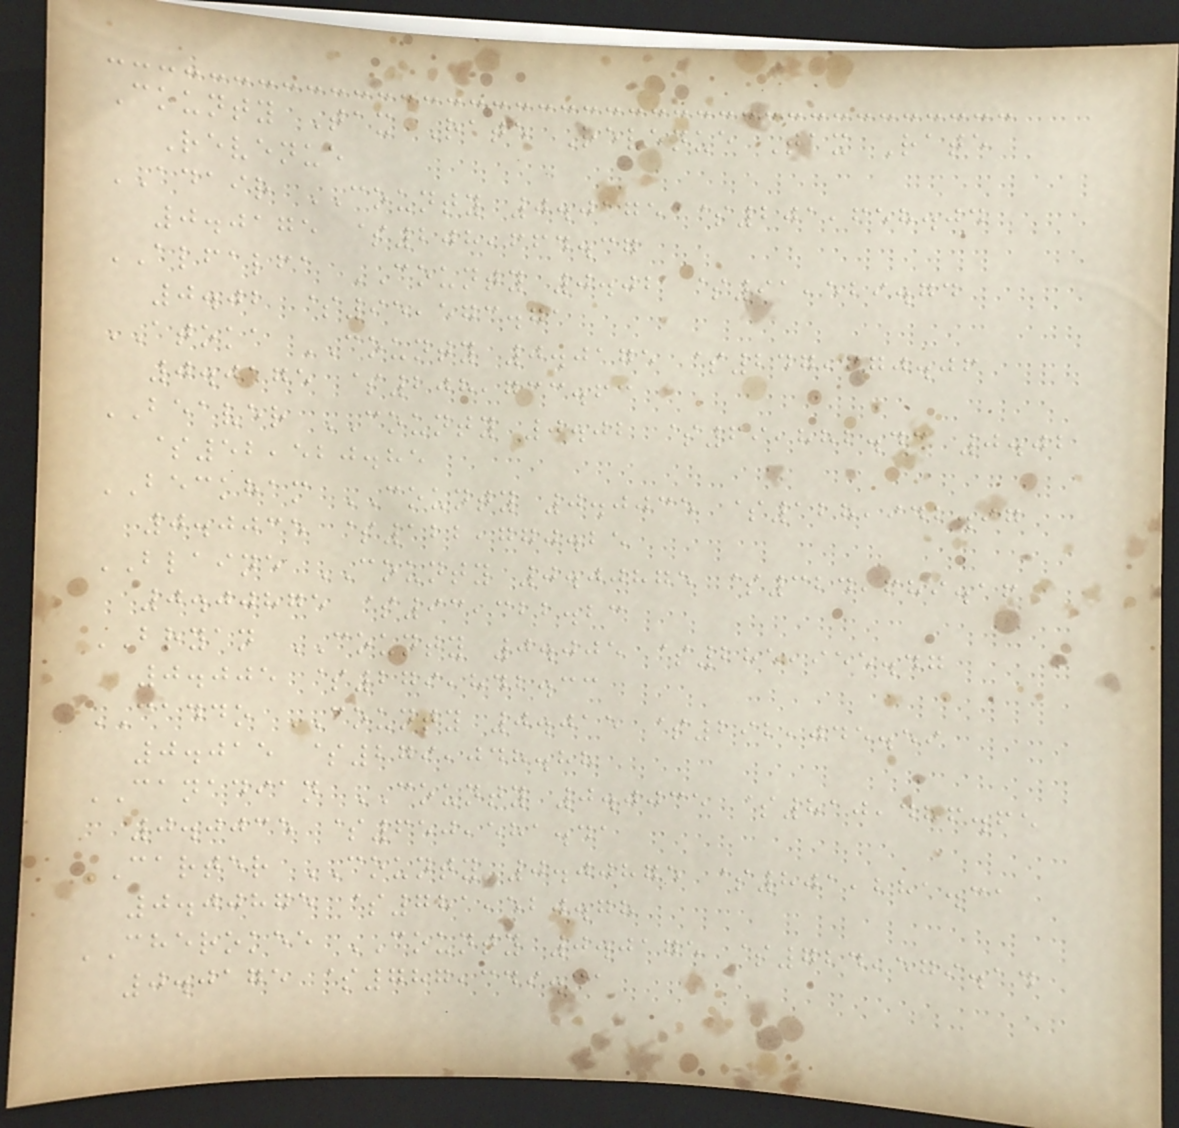County Tax Rate Revenue Tax Rate
Revenue
ADAIR COUNTY 0.0175 $201,658.04
0.0175 $208,664.37
ALFALFA COUNTY 0.02 $91,529.74
0.02 $95,573.71
ATOKA COUNTY 0.0175 $247,670.06
0.0175 $208,733.63
BEAVER COUNTY 0.02 $69,882.43 0.02
$52,520.85
BECKHAM COUNTY 0.0035 $128,942.97
0.0035 $122,770.25
BLAINE COUNTY 0.00875 $324,689.16
0.00875 $93,322.23
BRYAN COUNTY 0.005 $285,955.47
0.005 $279,842.33
CADDO COUNTY 0.015 $292,045.59
0.015 $279,048.88
CANADIAN COUNTY 0.0035 $810,486.65
0.0035 $650,581.41
CARTER COUNTY 0.00875 $801,281.31
0.00875 $781,520.78
CHEROKEE COUNTY 0.0175 $724,579.14
0.0175 $787,349.31
